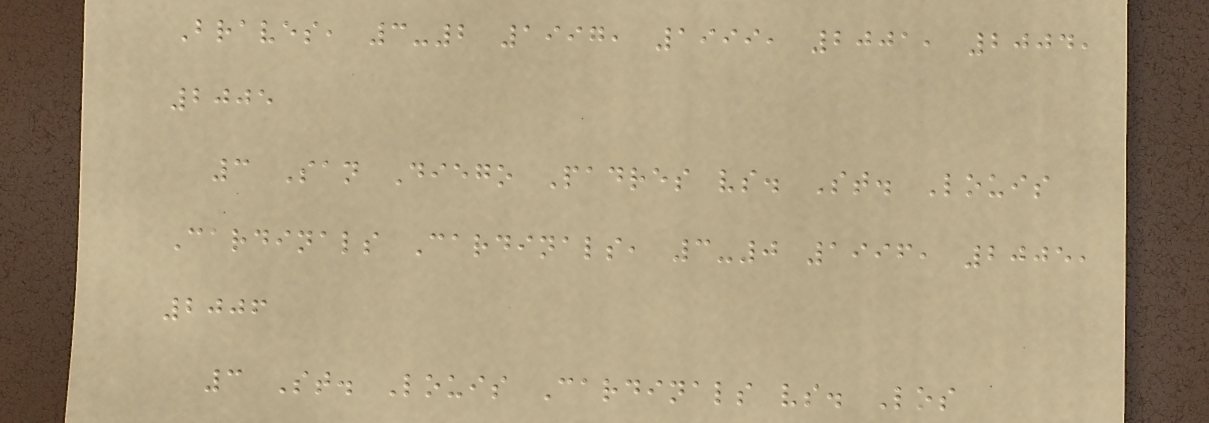Braves, 3-2 1997, 1999, 2001, 2004,
2005
3 San Diego Padres vs. St. Louis
Cardinals Cardinals, 3-0 1996, 2005,
2006
3 St. Louis Cardinals vs. Los
